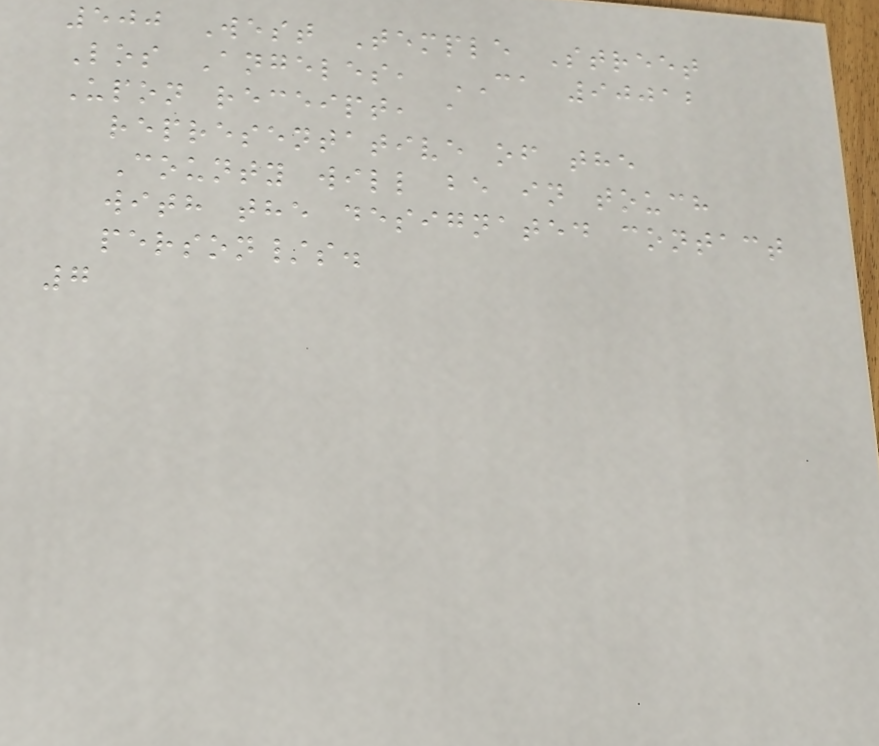500 West Temple Street
Los Angeles, CA 90012
Upon receipt, a
representative of the
County will be in touch
with the designated contact
person/s.
7
